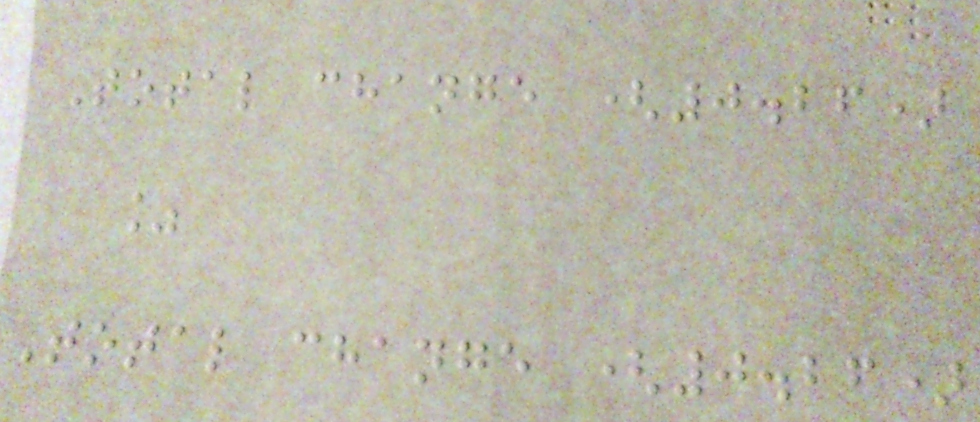Total change (0.26)
%
Total change (0.26)
